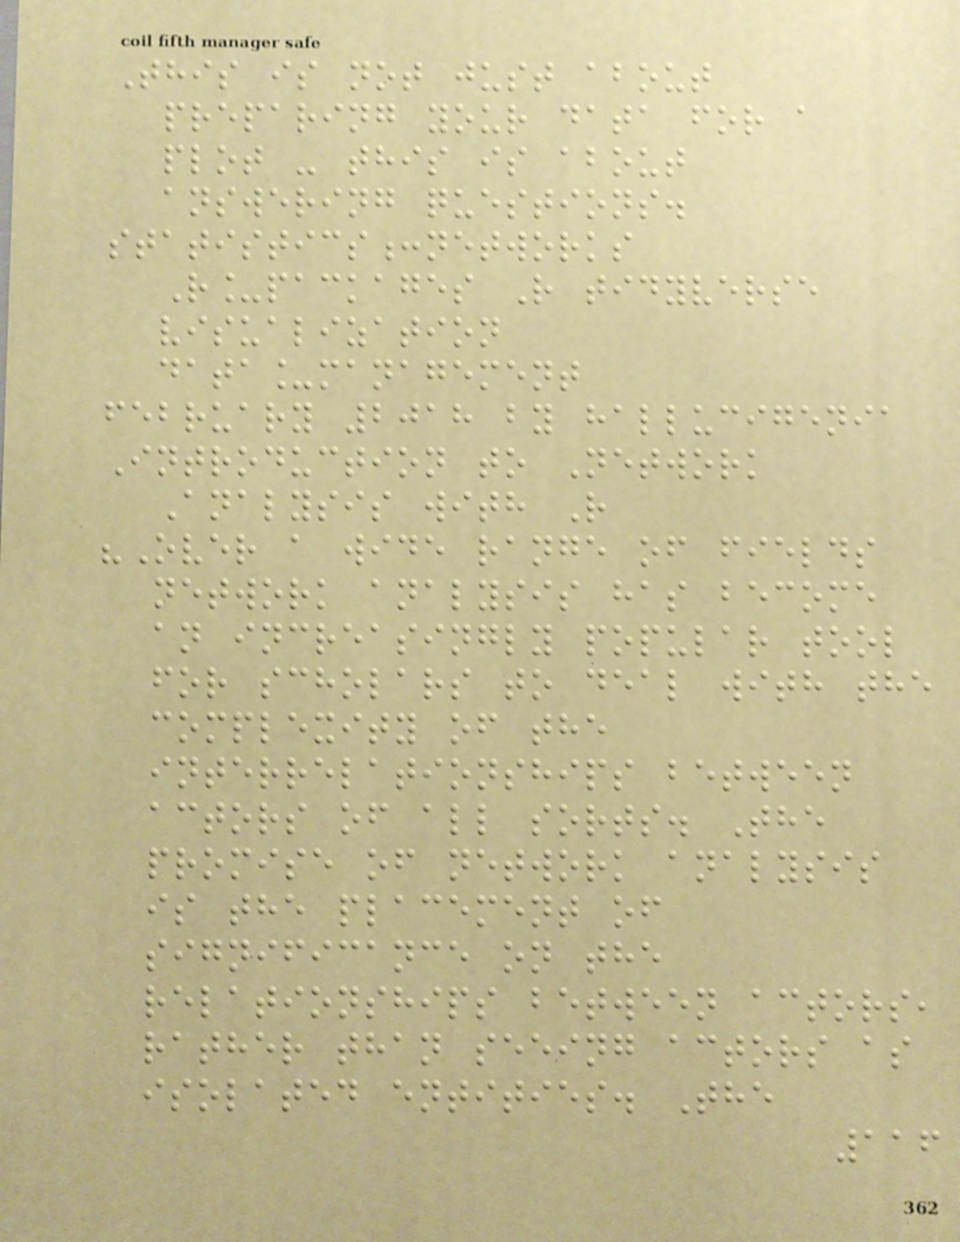This is not just about
preparing your data for a
plot - this is about
answering questions.
statistics:networks
R_packages R tidyverse
visualization
data_management
february 2018 by hallucigenia
Introduction to Network
Analysis with R
"Over a wide range of fields
network analysis has become
an increasingly popular tool
for scholars to deal with the
complexity of the
interrelationships between
actors of all sorts. The
promise of network analysis
is the placement of
significance on the
relationships between actors,
rather than seeing actors as
isolated entities. The
116
